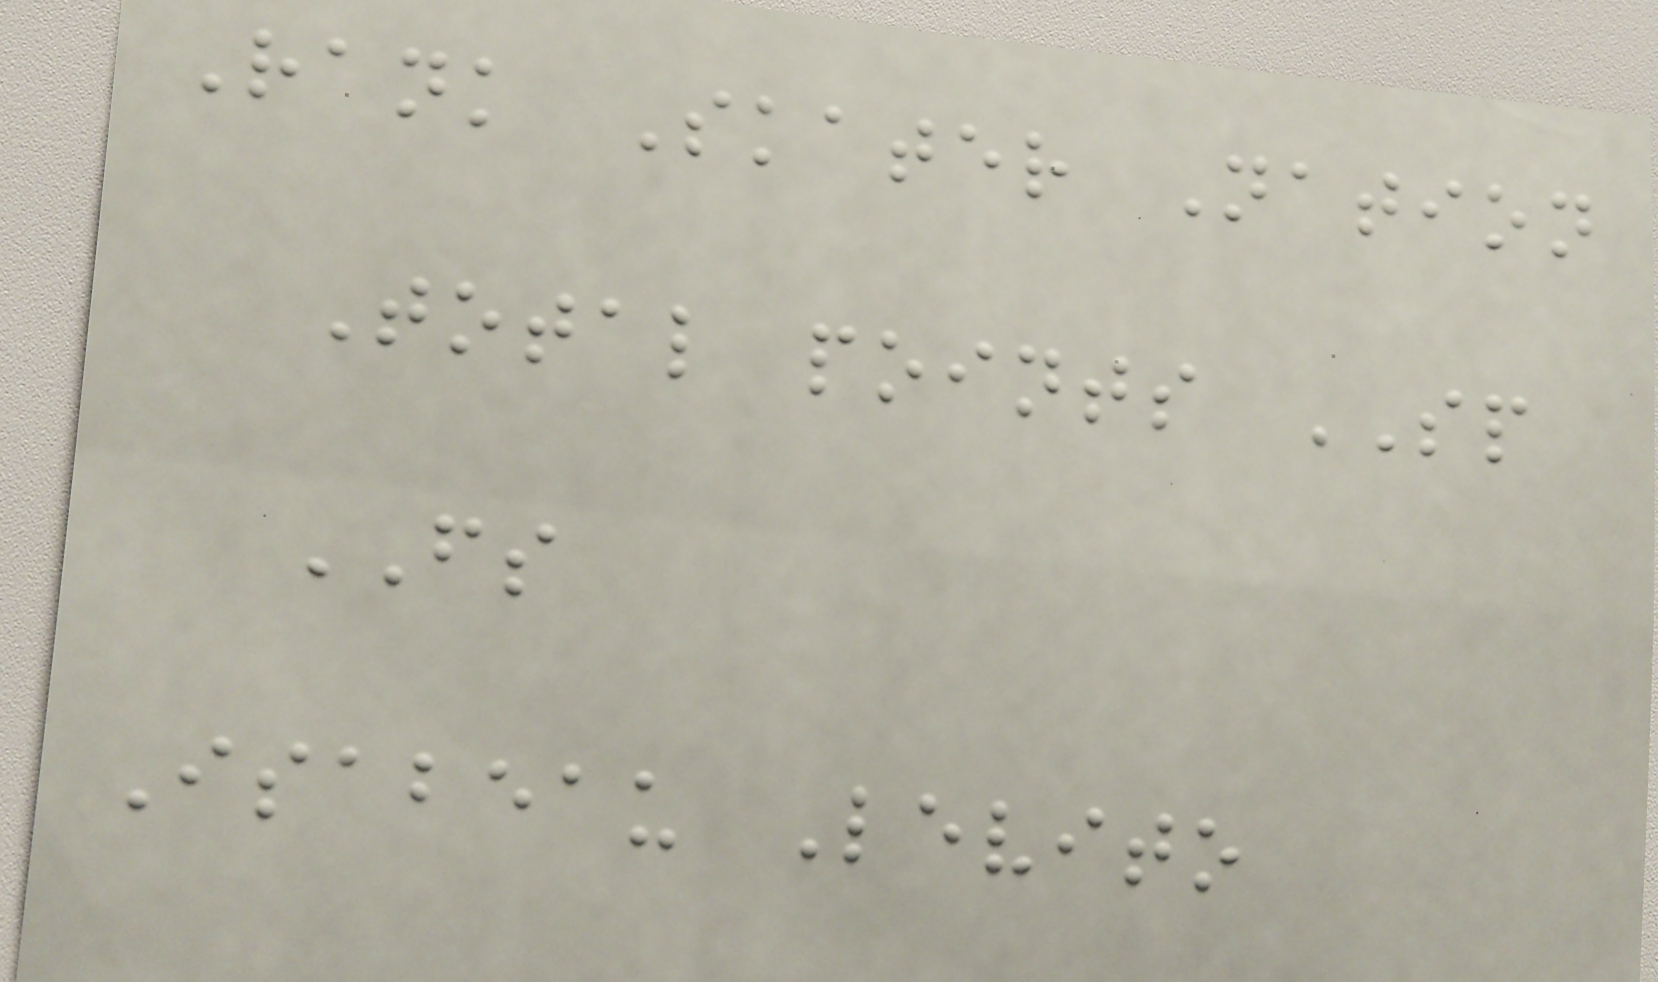Rank Skater Nation
Total points SP
FS
Isabeau Levito
